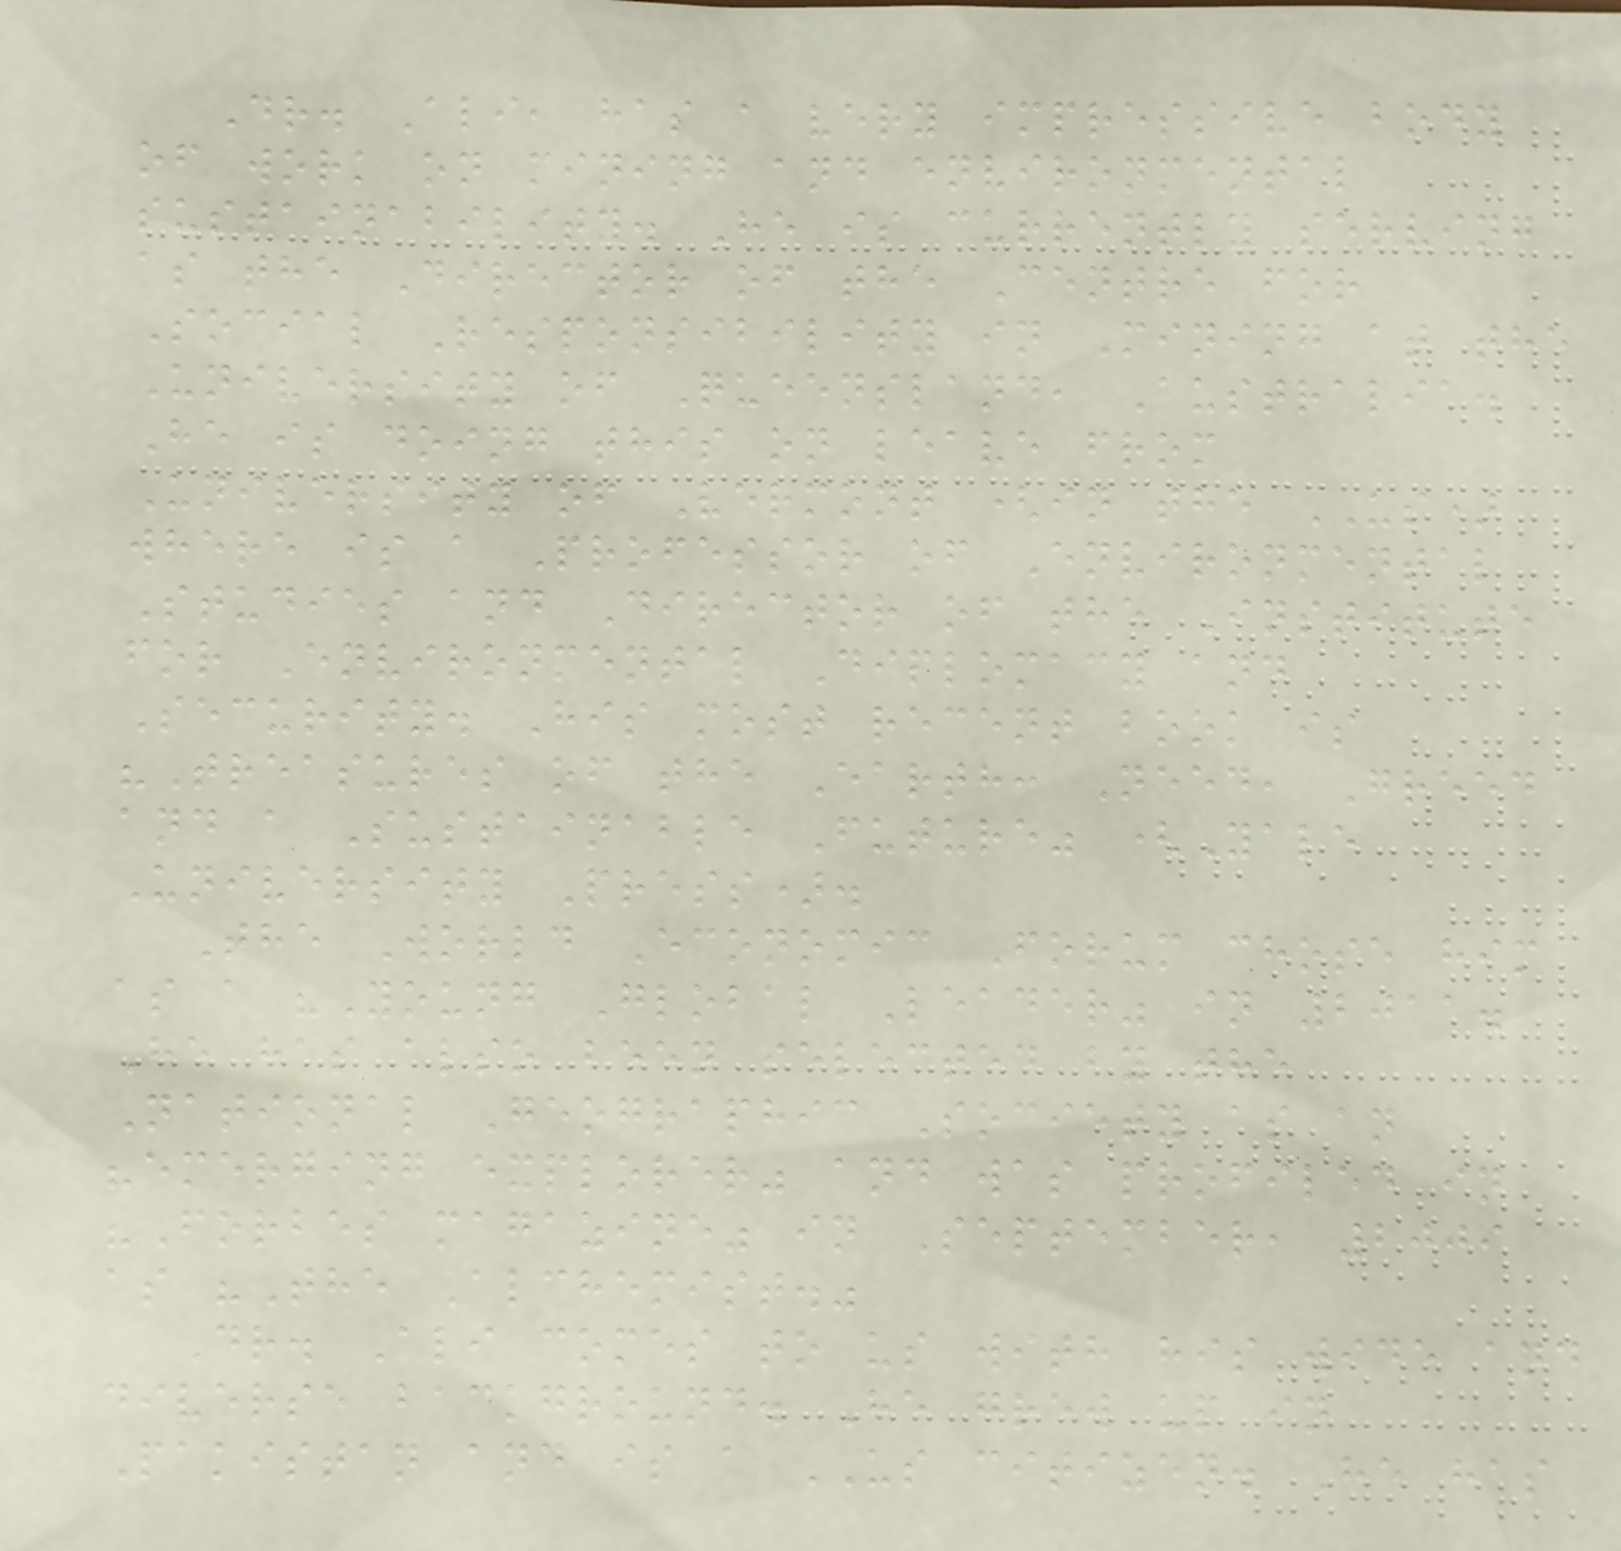Dr. Ali, has a very impressive body
of work on mining and environmental
sustainability. He is currently serving
as the Director of the Centre for
Social Responsibility in Mining at the
University of Queensland, Australia.
He is doing this on leave from
University of Vermont (in the US)
where is a Professor of Environmental
Studies and Director of the Institute
for Environmental Diplomacy and
Security. His most recent book is
"Treasures of the Earth: Need, Greed
and a Sustainable Future" (Yale
University Press).
The World Economic Forum chose him
as a "Young Global Leader" in 2011.
He has also been selected by the
National Geographic Society as an
"emerging explorer" and was profiled in
"Forbes magazine" in September, 2009
as "The Alchemist."
Dr. Ali comes to us with his wide and
diverse background. He grew up in
Pakistan and is a US citizen. He has
